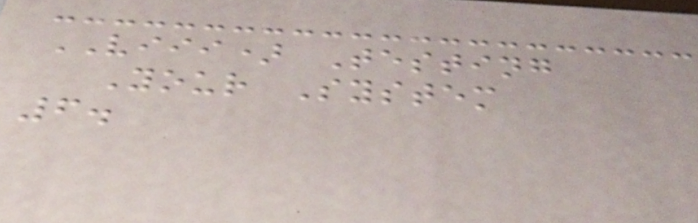VIII) Testing
Your System
6.
